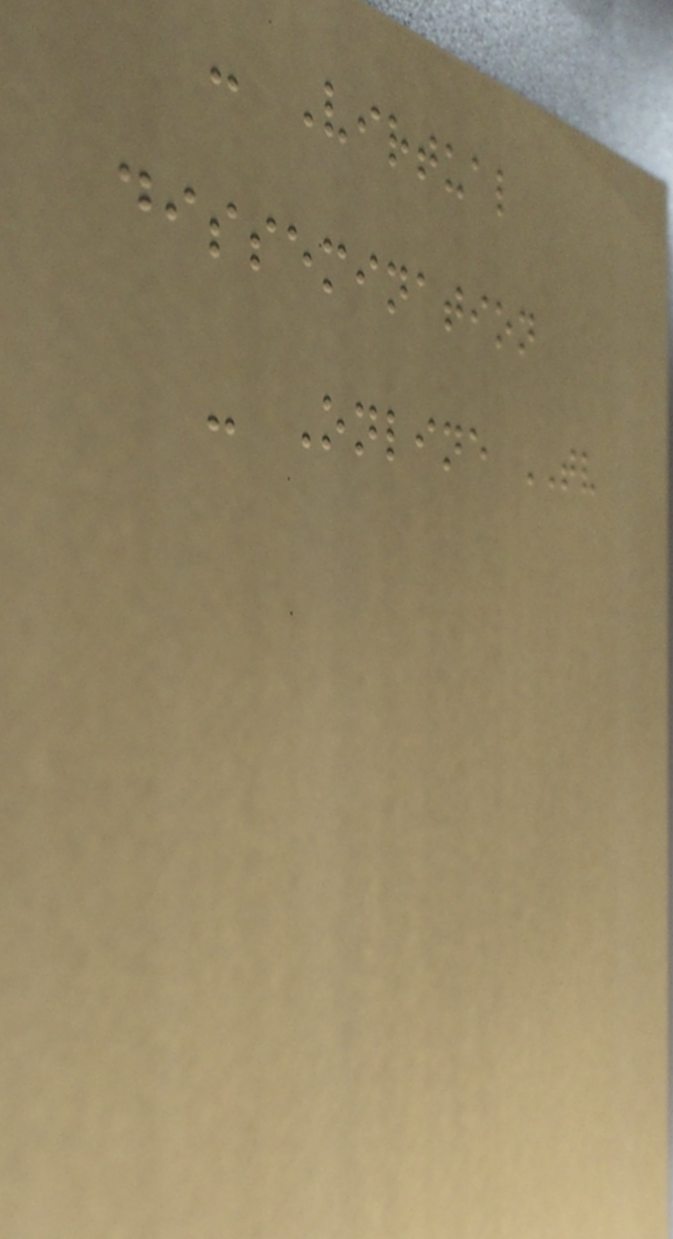- Virtual
dissemination
- Online TV
